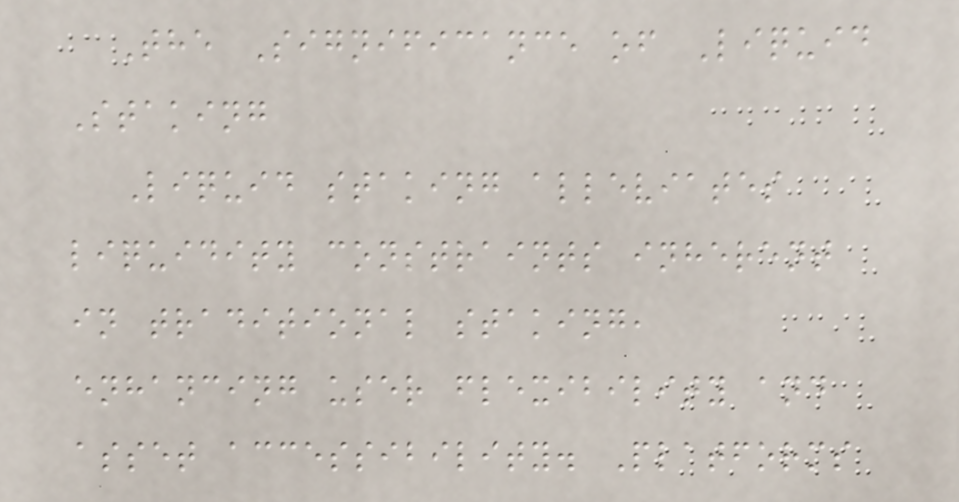The Significance of Liquid
Staking
Liquid staking alleviates
liquidity constraints inherent
in traditional staking,
enhancing user flexibility and
asset accessibility. Platforms
